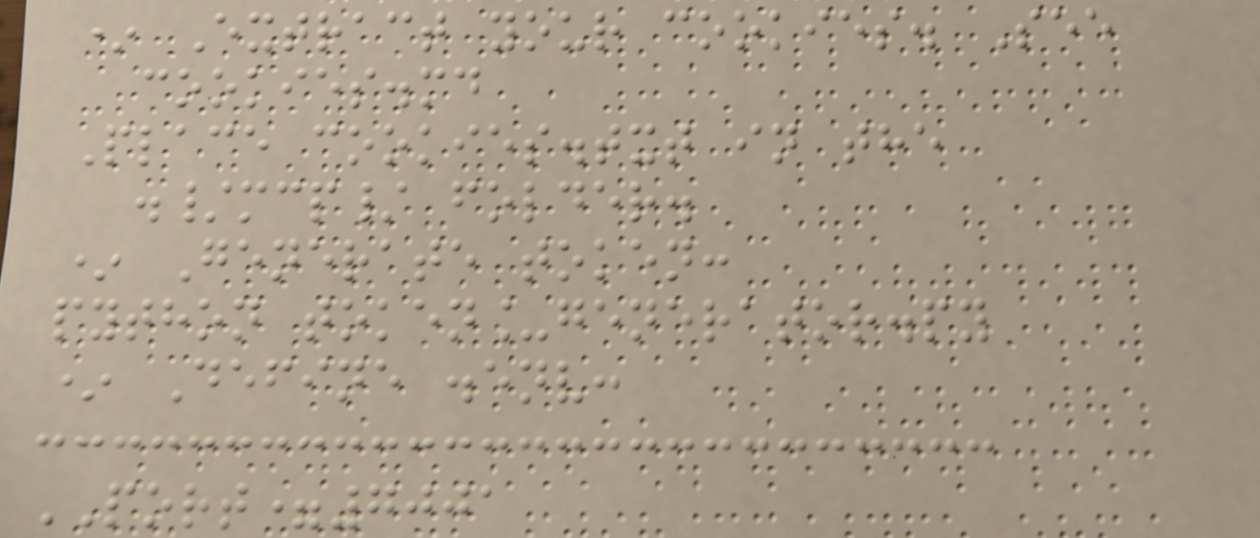* Extract your cookies. See
cookies.md
Place cookies.txt in the
./mcp/ folder.
* Generate token:
python token_generator.py
* Define .env:
PORT=7001
